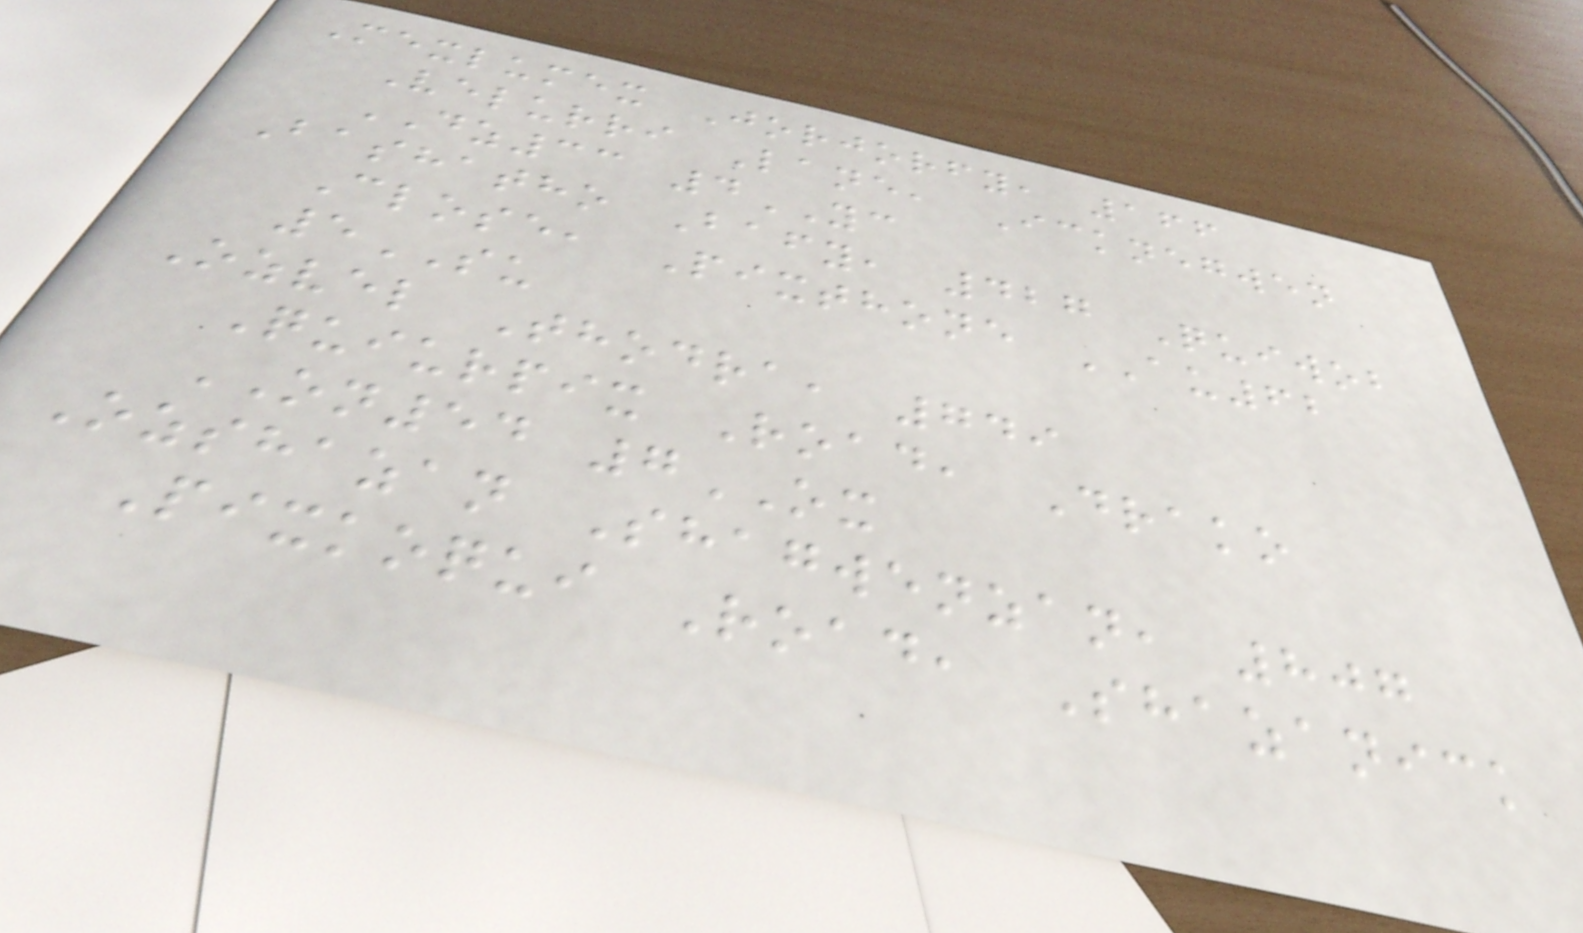Mexlumex Jorjorfy, 166
Velurri Lane, Icknegwen
DZ33 4YC
Bashatho Bafy, 427 Quiwob
Close, Pixthone AU62
5SU
Ozvel Thodra, 749
Quiurpix Road, Drako
ON54 7OX
Ozshazan Shagwenzan, 807
Pixkoqui Road, Shazanick
